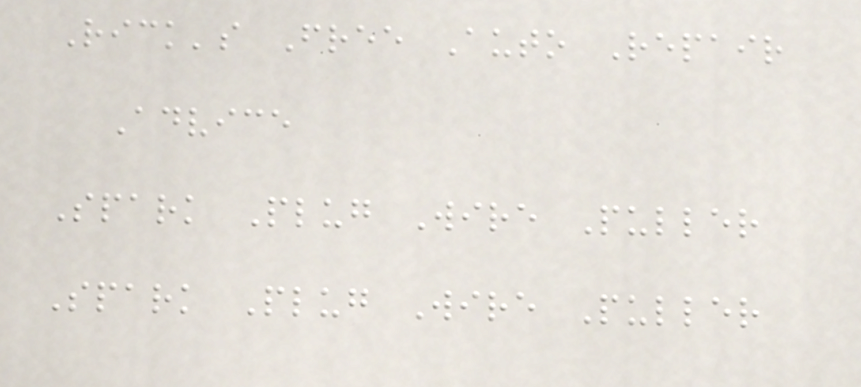Rick's Free Auto Repair
Advice
Spark Plug Wire Puller
Spark Plug Wire Puller
